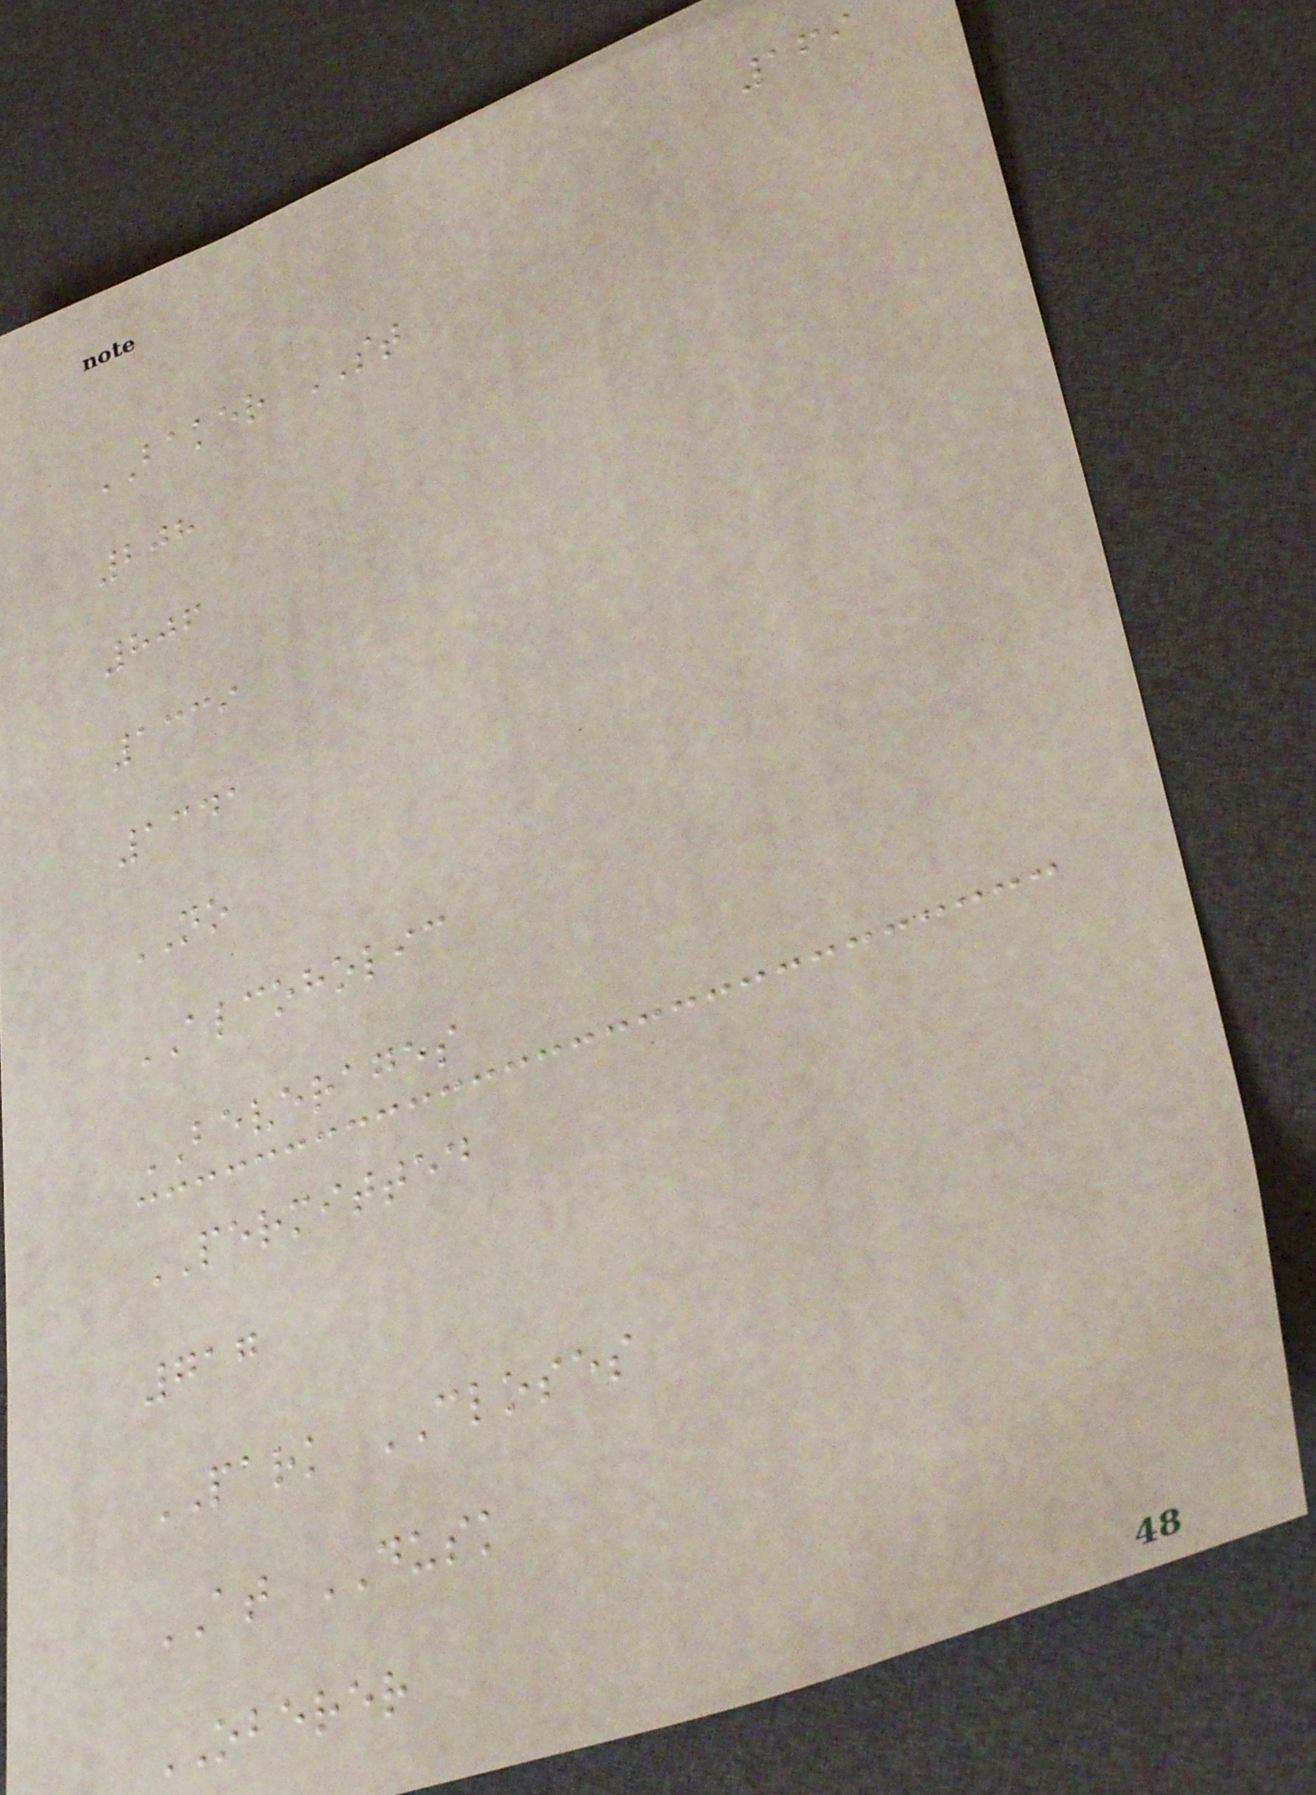169
BAKER ST
208
806
1339
1341
NO
ALCOHOLIC
BEVERAGES
PERMITTED
717
PARK CLOSES
AT DUSK
OBERER
